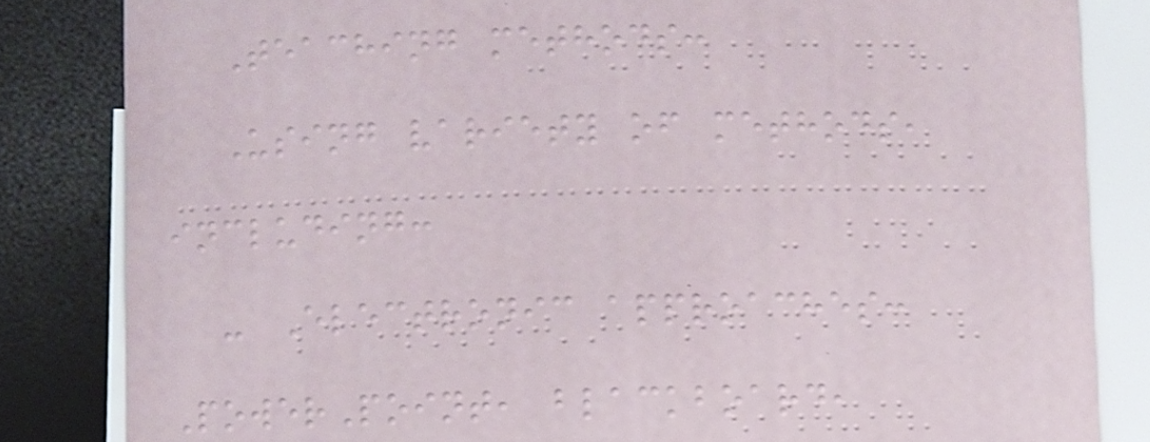Teaching methods:
Using variety of methods,
including:
- Electronic approaches:
PowerPoint, blackboard,
